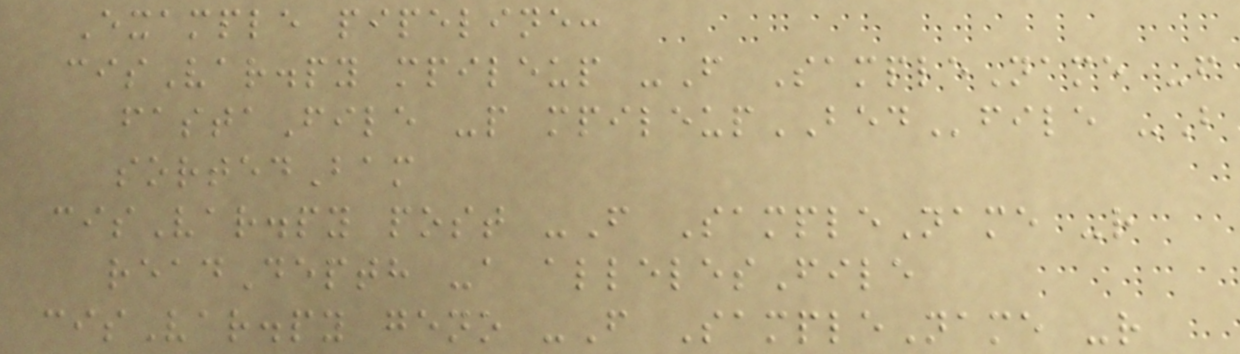Example pipeline:
cisVar.py mpileup -F SampleName -f
fastaFile -p mpileupBEDfile -B
sortedBam
cisVar.py post -F SampleName -r
readDepth -a allelesFile
cisVar.py geno -F SampleName -r
